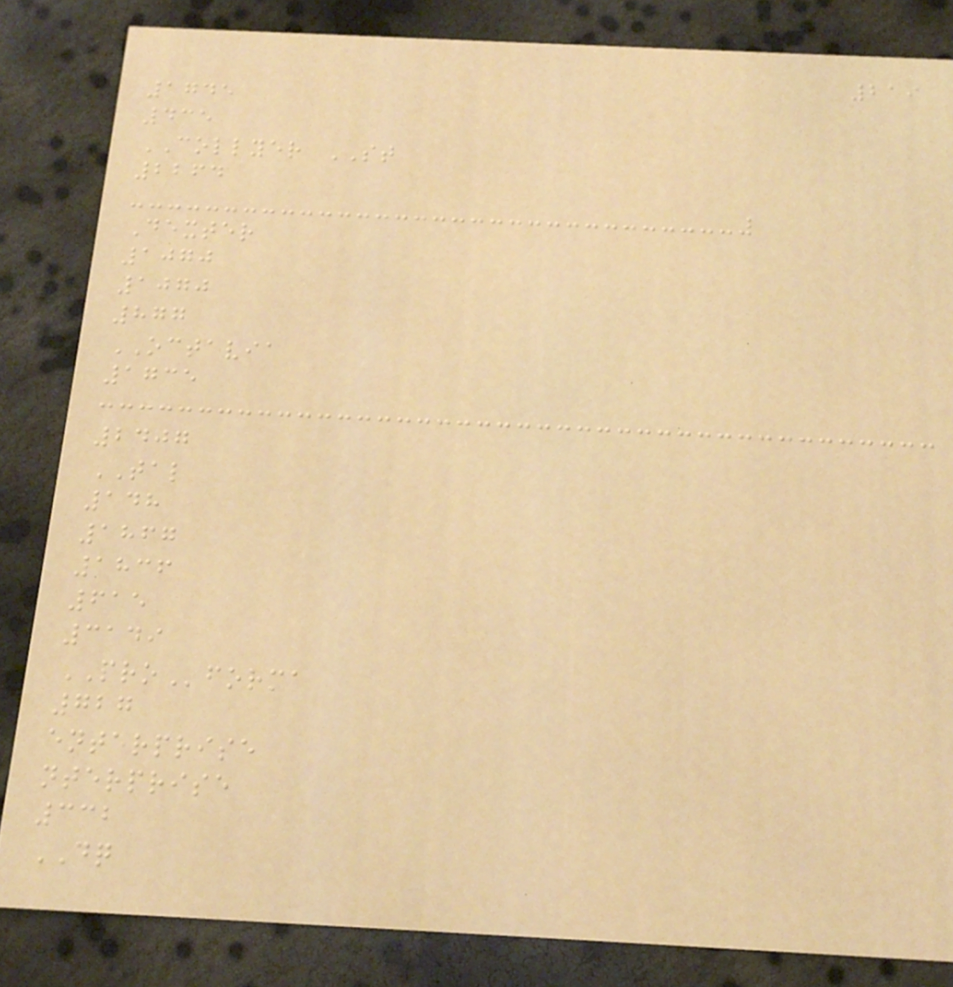219
1745
435
COLLYER ST
2264
Dexter
1070
1070
877
OCTAVIA
1735
2407
TAL
148
1867
1836
615
3149
PROforma
727
enterprise
nterprise
332
DQ
